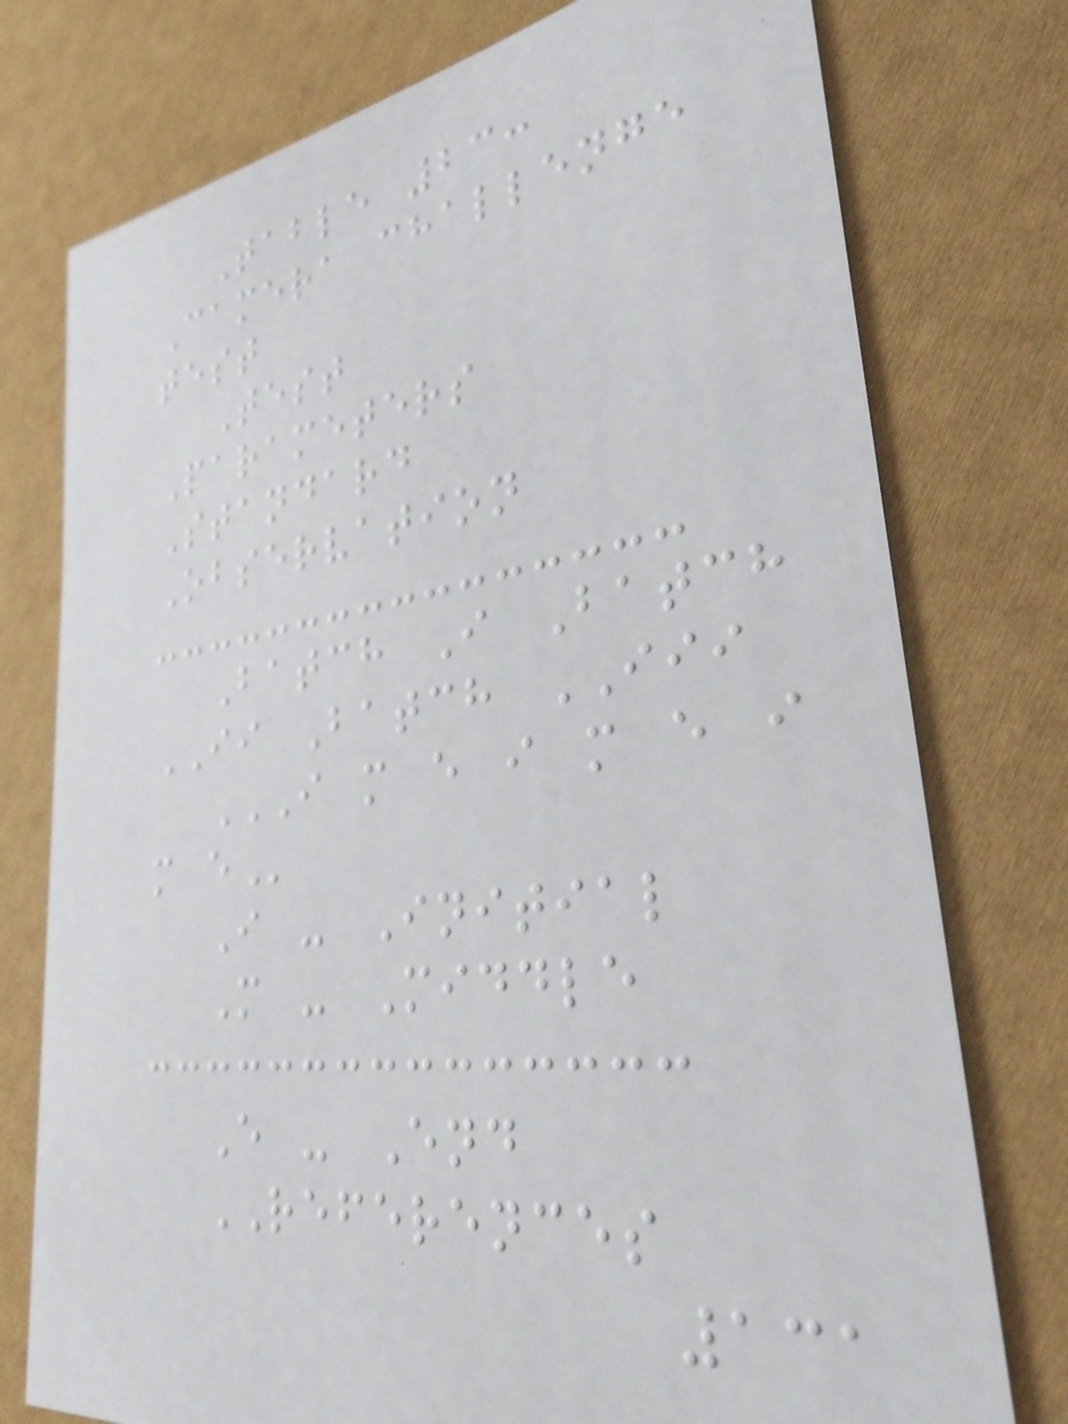Table 23:
Camera challenge
test
Test
Parameters
Standard
Observation
Batch I Batch
II Batch III
I M E I M E I
M E
I - Initial
M - Middle
E - End
REFERENCES
131
